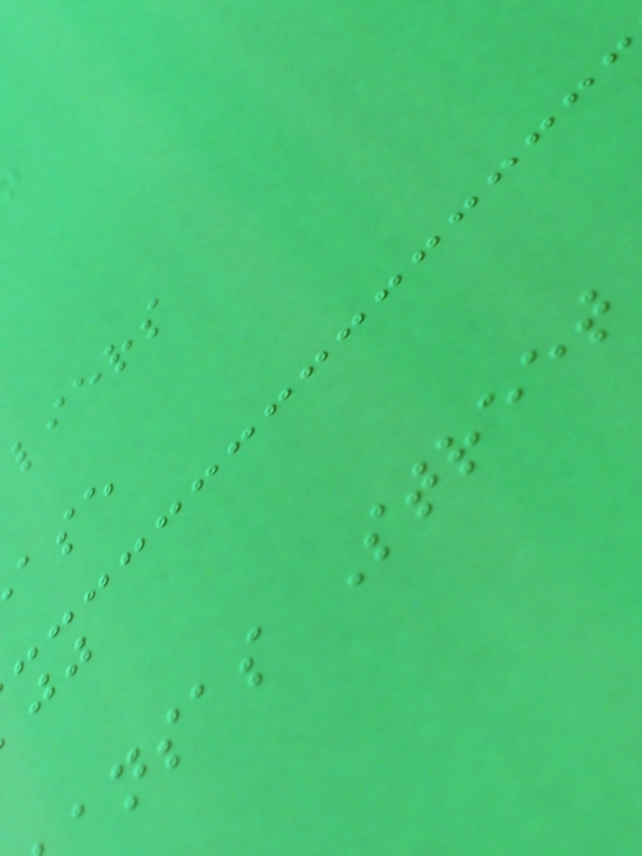liers
ansas Street
